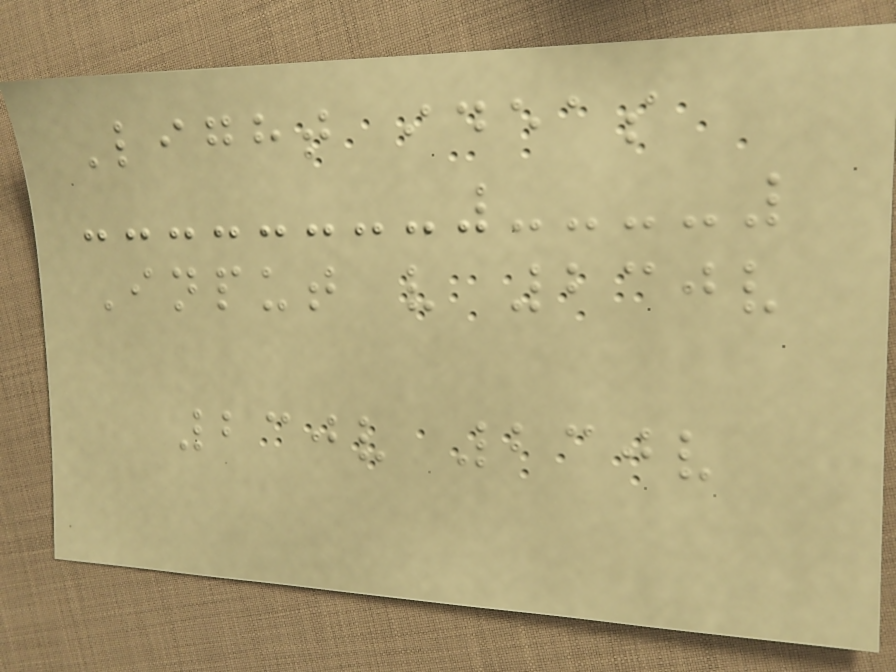Light ideas
Input v 230v
230v 230v
